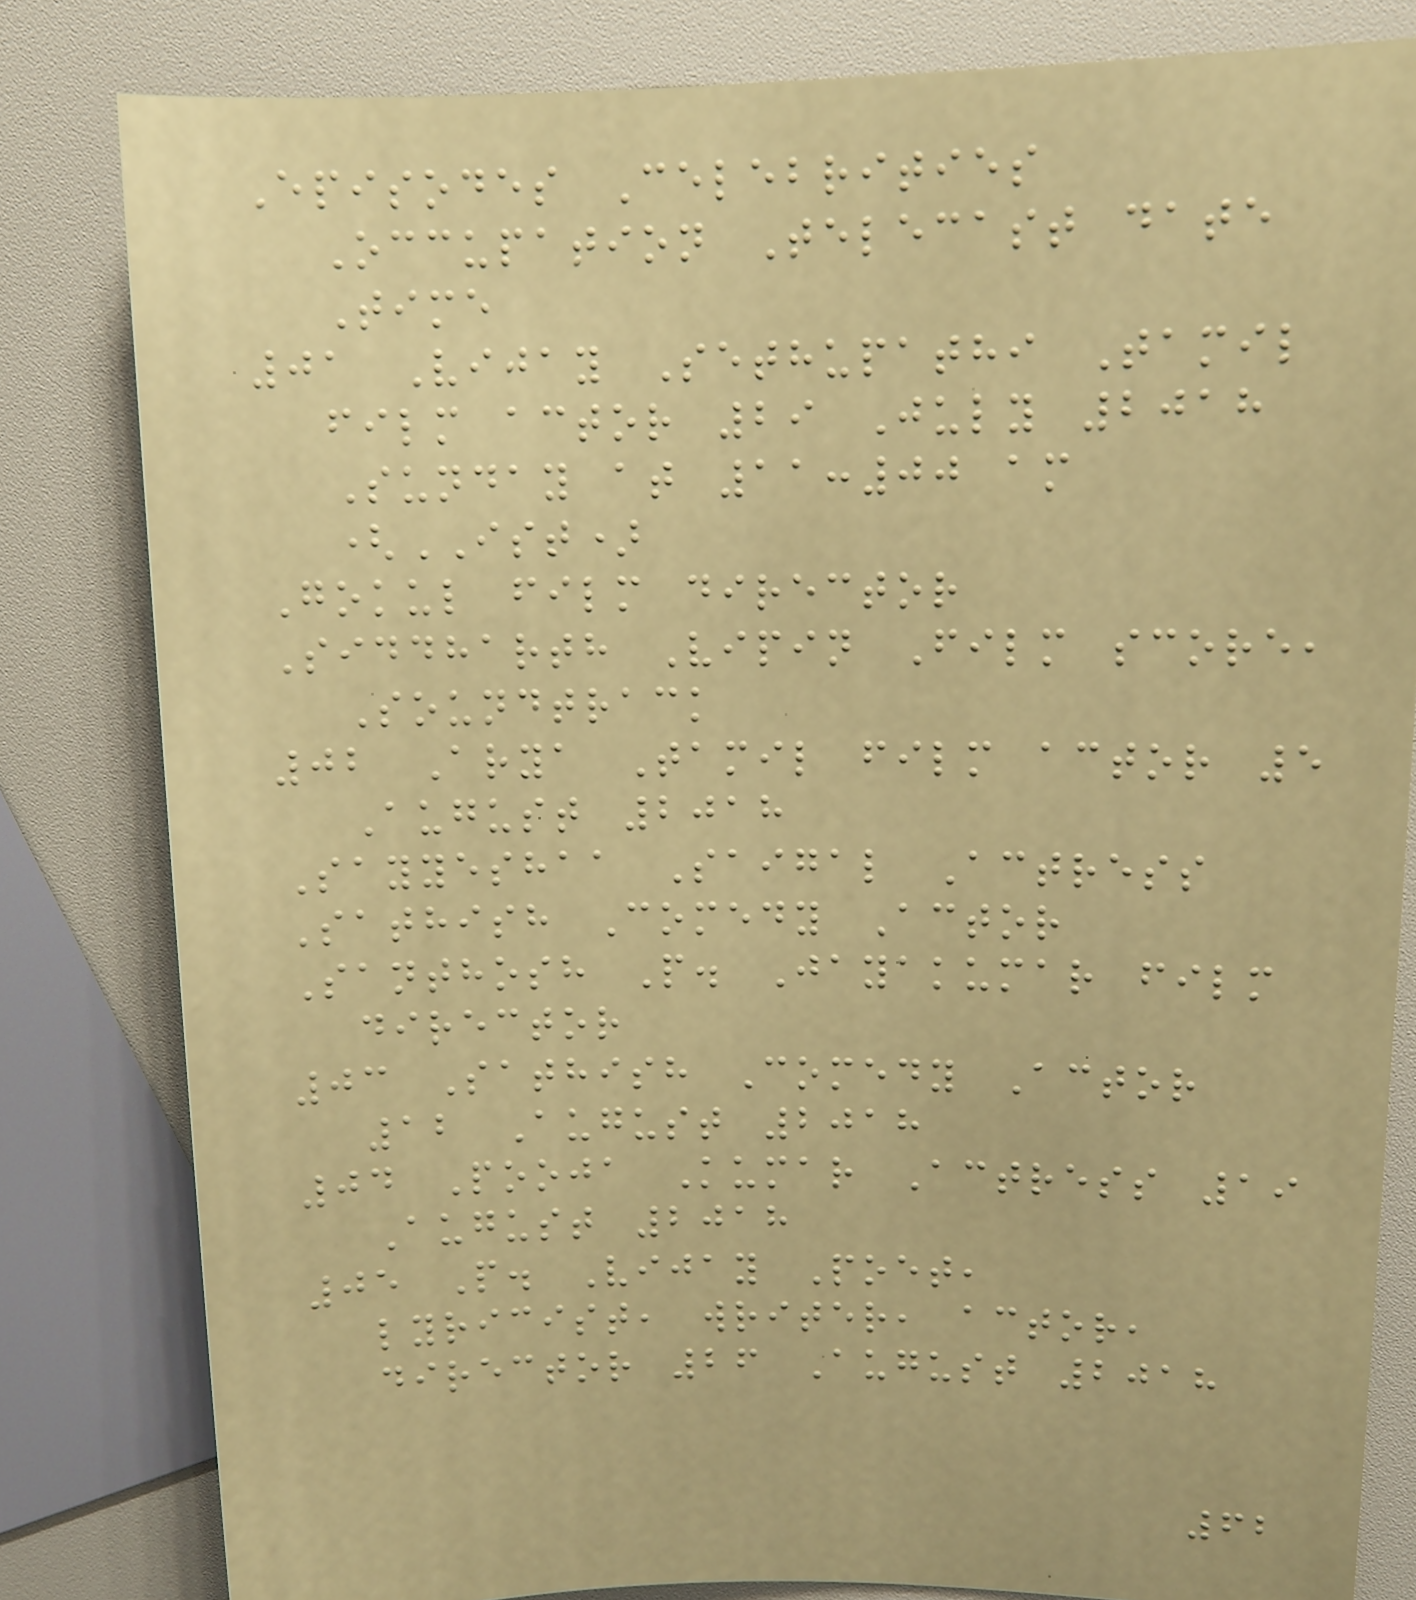Episodes Celebrities
Occupation Telecast date
Time
01 Vijay Sethupathi Tamil
film actor 29 July 2018
Sunday at 11:00 am
(IST)
Gokul film director
Siddharth Vipin Film score,
Soundtrack
02 Arya Tamil film actor 5
August 2018
Sayyeshaa Saigal Actress
Sathish Comedy Actor
Santhosh P. Jayakumar film
director
03 Sathish Comedy Actor
12 August 2018
04 Pooja Kumar Actress 19
August 2018
05 P. Vijay Poet,
lyricist, writer, actor,
director 26 August 2018
62
